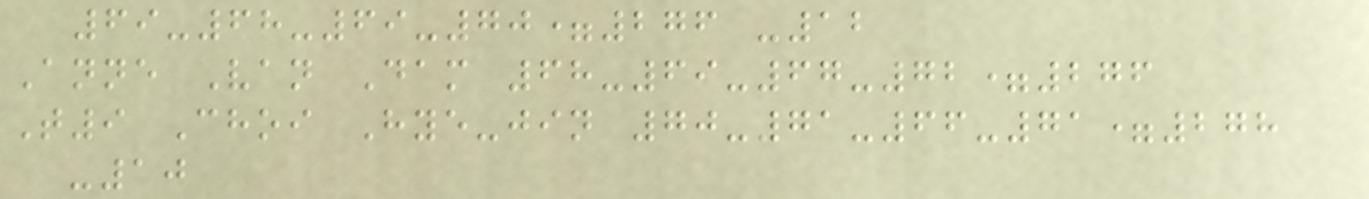69-68-69-70=276 -12
Anne Van Dam 68-69-67-72=276
T9 Choi Hye-jin 70-71-66-71=278
-10
